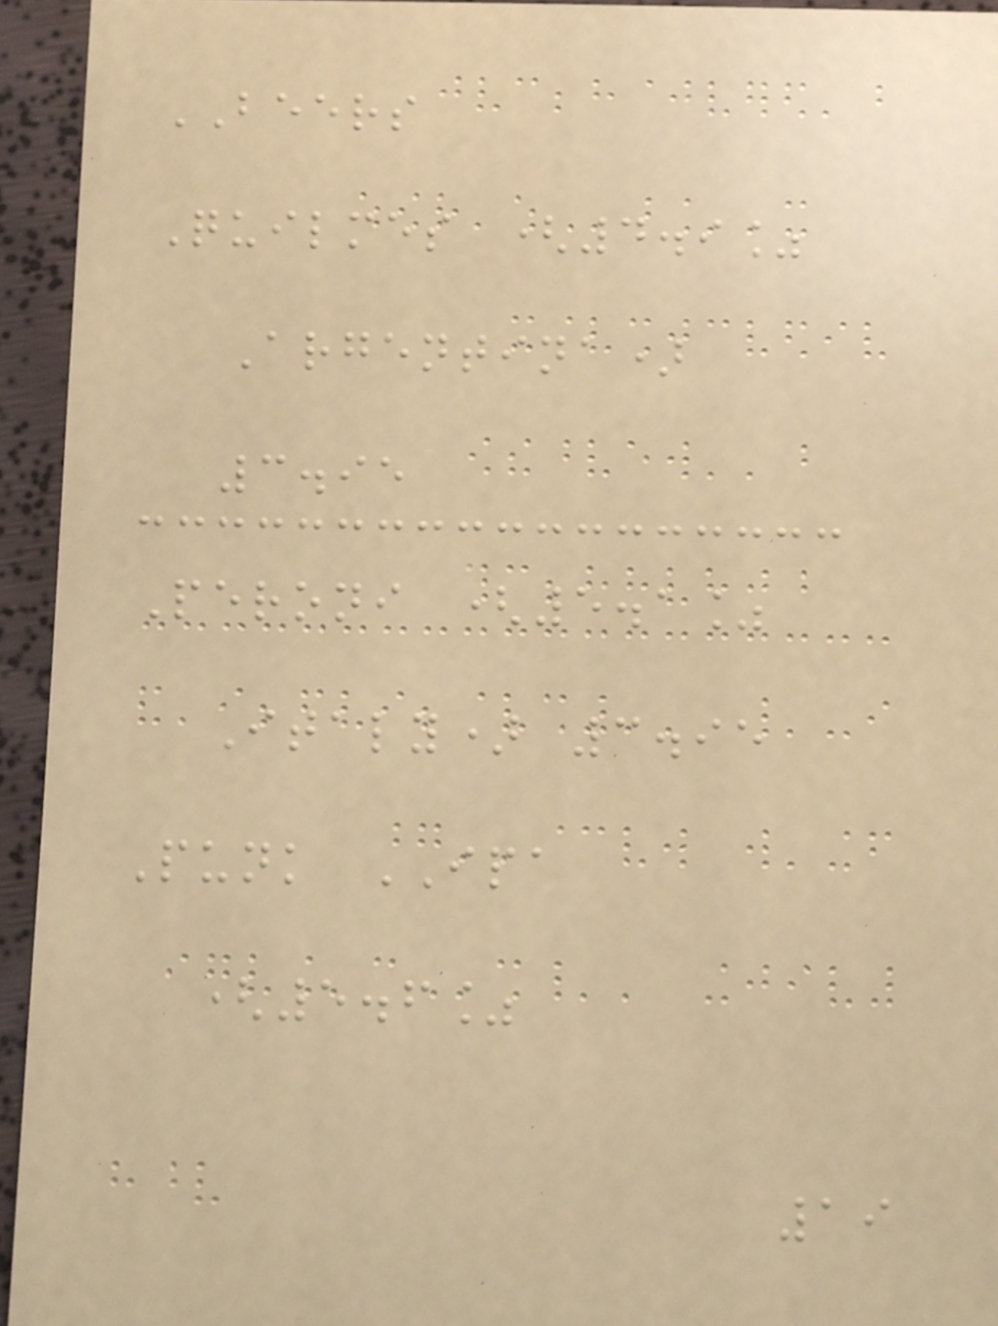BEERS
Quilmes (4.9%
Argentina)
3.95
Peroni (5.1%
Italy) 3.95
Punk IPA
(5.6%
19
